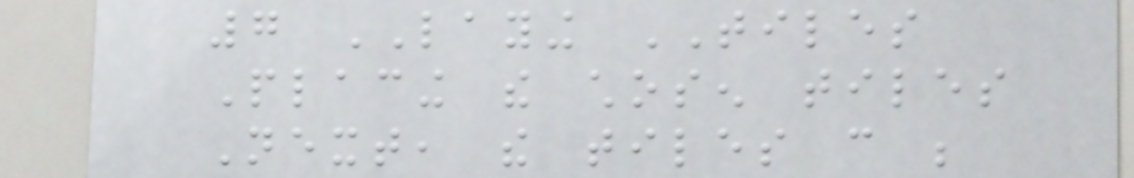7 LAYING TILES
Placing the chosen tiles
Next, the tiles can be
